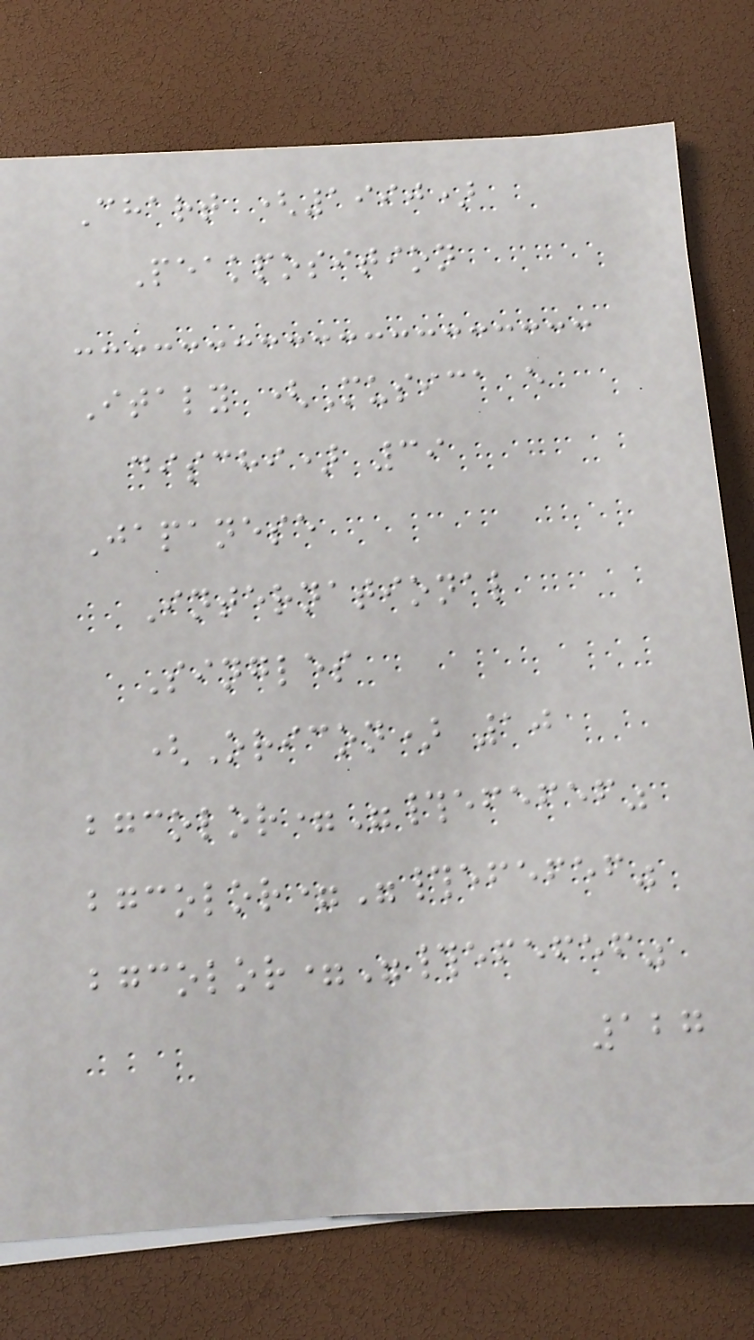Chart (1990)
Peakposition
Italy (Musica e
dischi) 39
Japanese
International
Singles
(Oricon) 10
bgcolor="#efefef"
bgcolor="#efefef"
bgcolor="#efefef"
127
